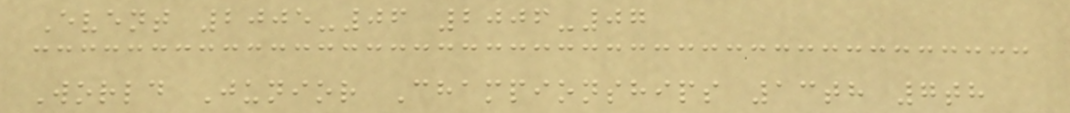Event 2005-06 2006-07
World Junior Championships 13th 7th
